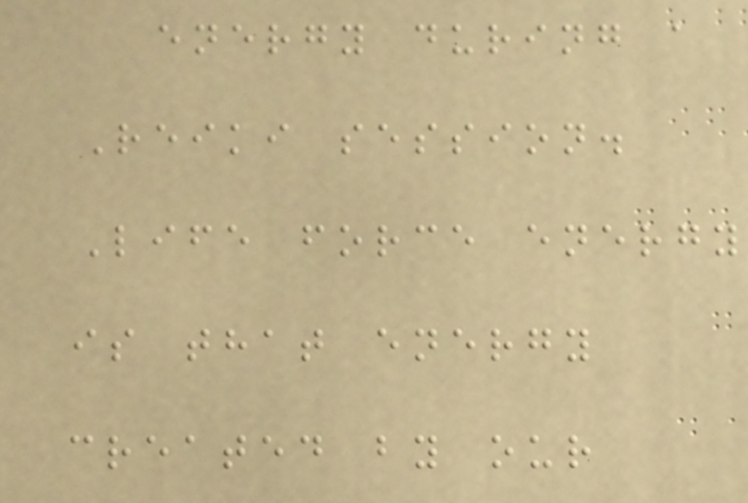energy during a
Reiki session.
Life force energy
is that energy
created by our
